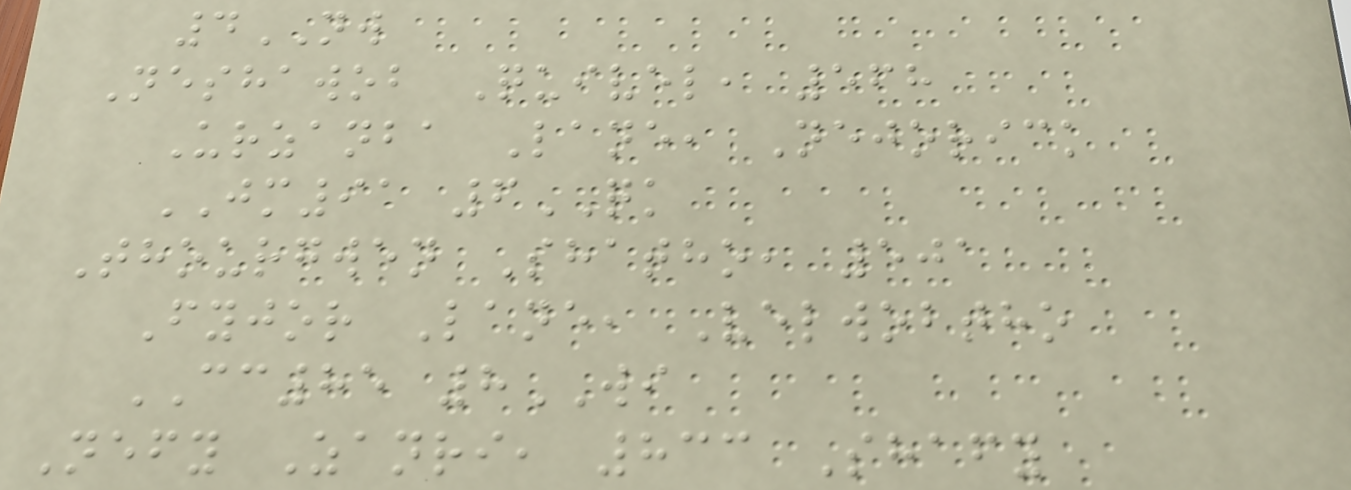4NW
Neshawob Quivel, 568
Urzanba Lane, Nejorick
JM91 6QK
Thourgwen Shatho, 501
Fyjor Lane, Velwobtho
CC85 8WI
Nefy Zanri, 833 Shafy
